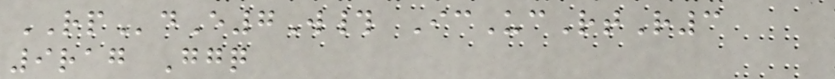RPdE7W# IcUcRtR3
9rag Ggq
